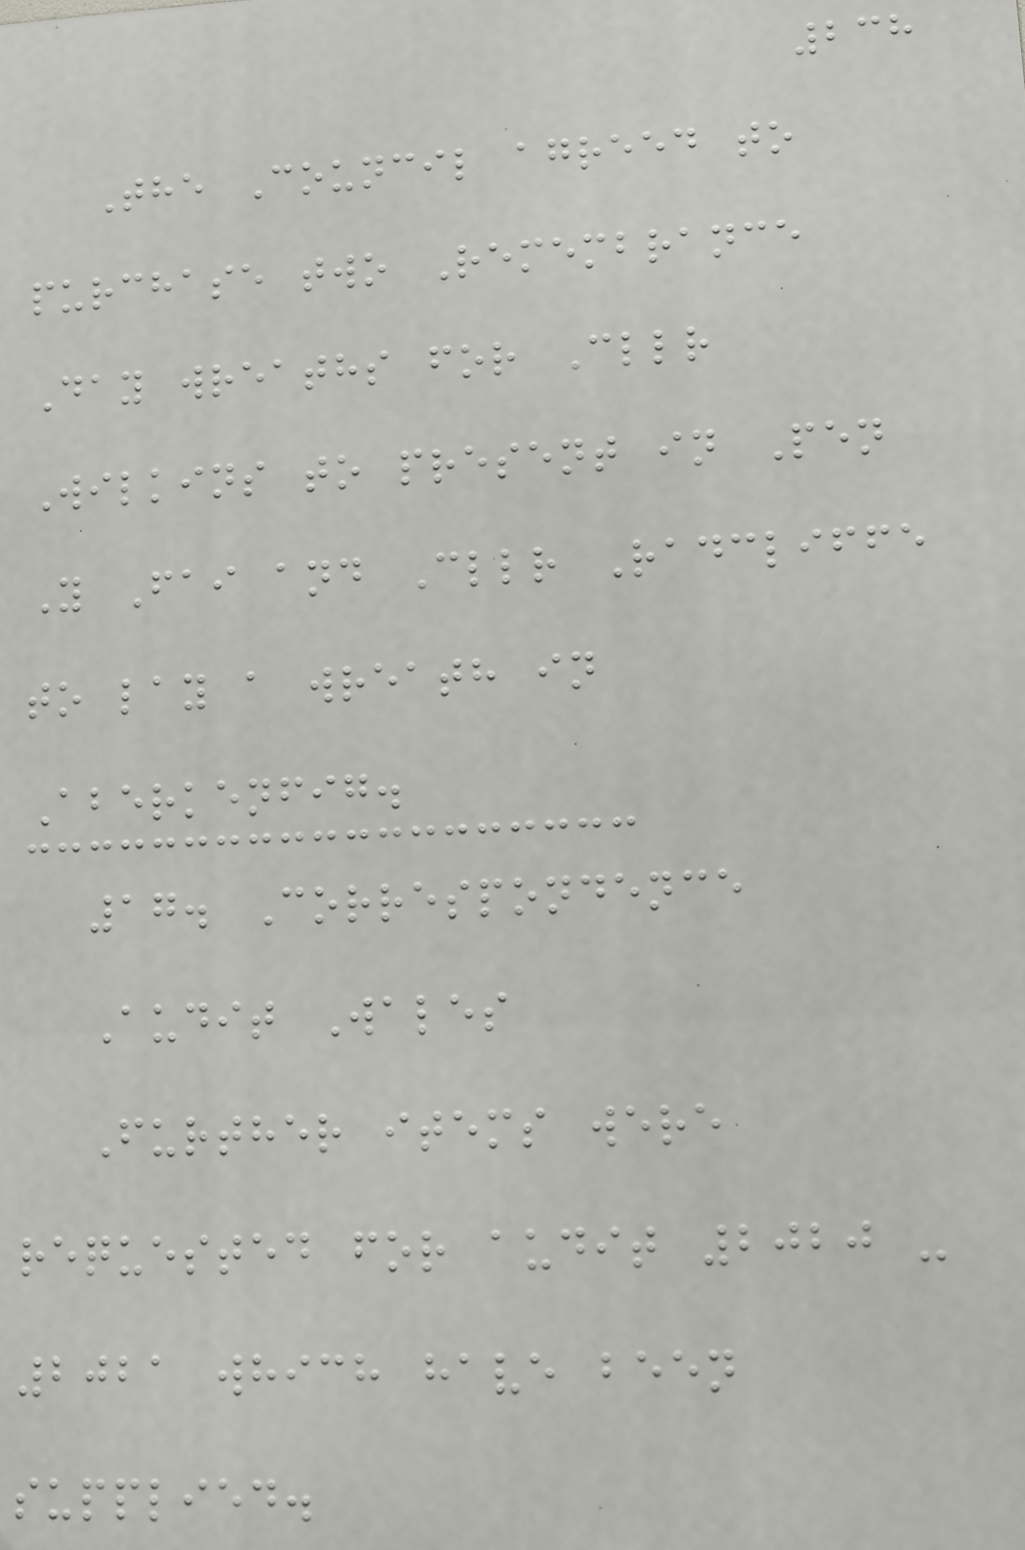238
The Council agreed to
purchase two Remembrance
Day wreaths for Cllr
Wilkins to present in Pen
Y Fai and Cllr Radcliffe
to lay a wreath in
Aberkenfig.
17. Correspondence
Audit Wales
Further items were
requested for audit 2020 -
2021 which have been
supplied.
